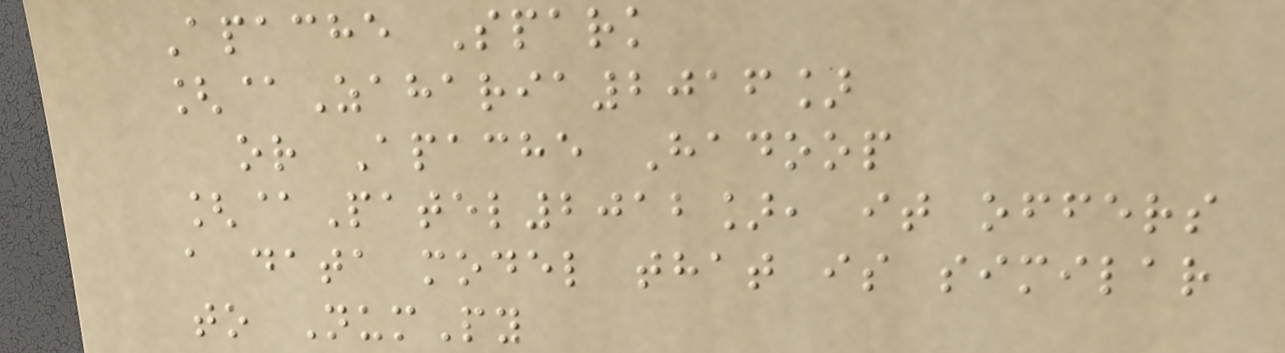Apache Spark
[@Zaharia2016]
or Apache Hadoop
[@Patel2012], it offers
a data model that is similar
to NumPy
